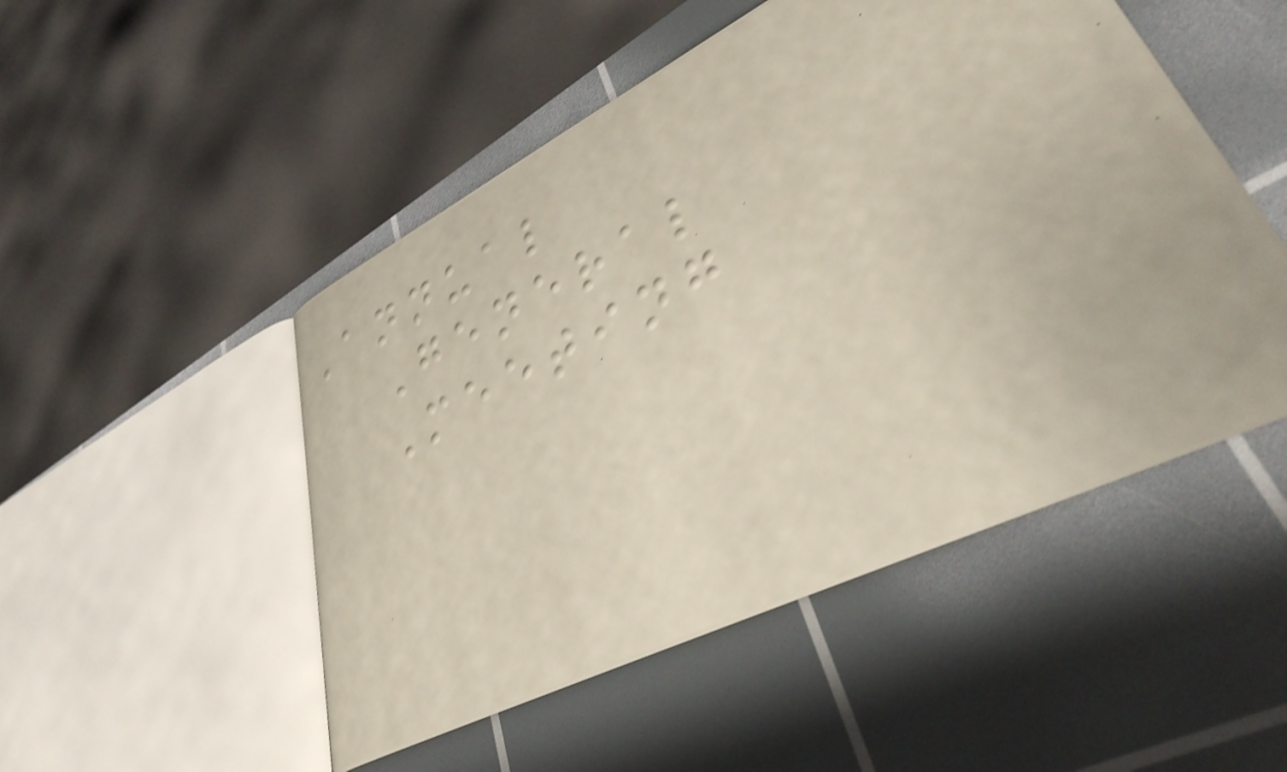Annual
General
Meeting
